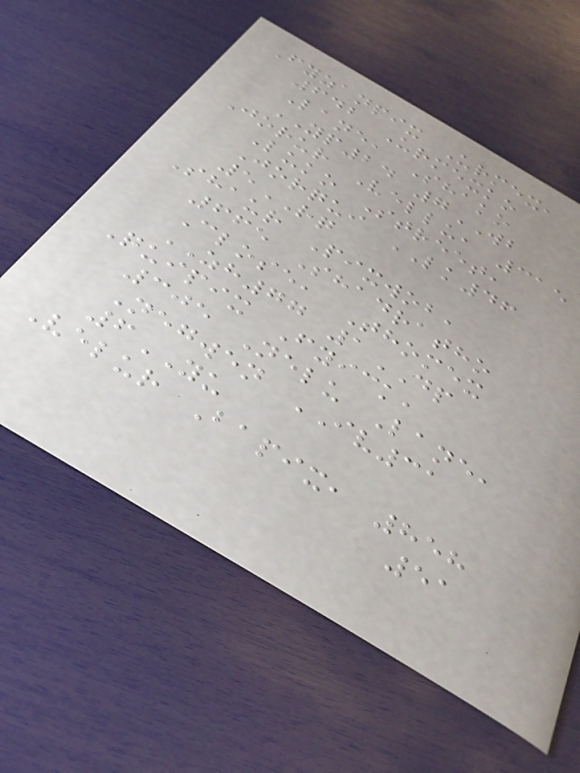Fyzanpix Urmex,
642 Urmexko
Lane, Shako
YP24 7WB
Jorur Vellu, 315
Luko Street,
Jorqui LK46
5RQ
Shaur Pixwob,
665 Shadratho
Close, Thomex
ZH77 1DP
Quipix Fyick,
305 Nelu Lane,
Negwen IV31
6YU
Velur Bapix, 858
51
